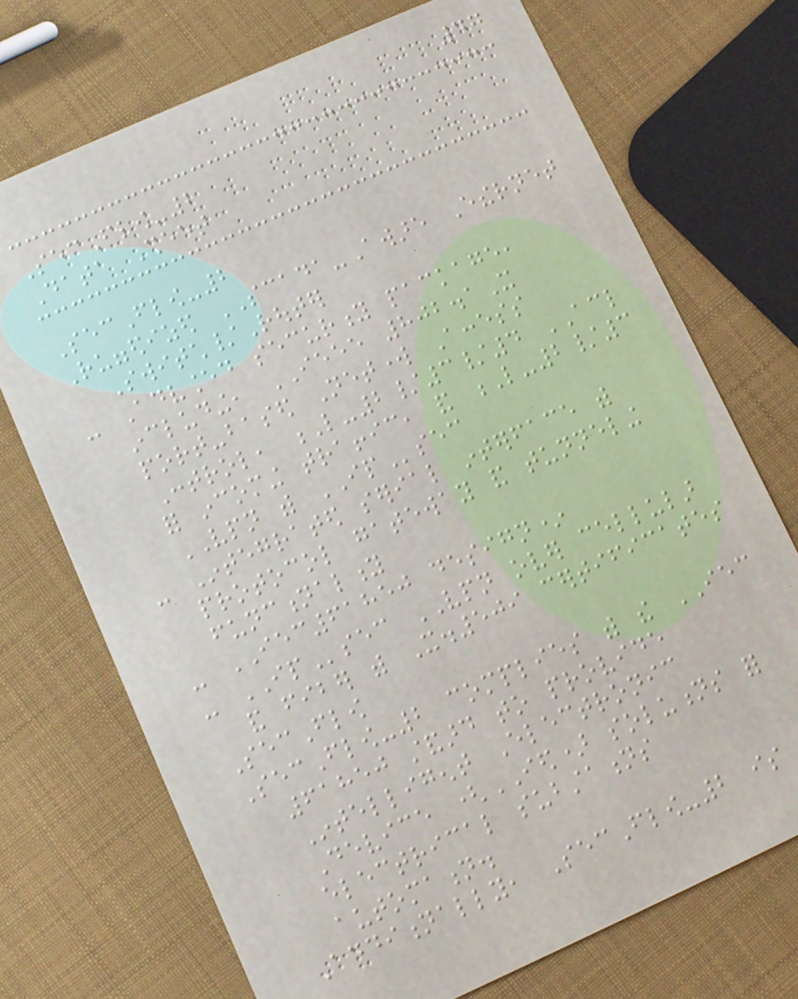47
SecFlow-2
Data Sheet
SecFlow-2
Ruggedized SCADA-Aware Ethernet
Switch/Router
- Advanced security package,
including, IEEE 802.1X
port-based Network Access
Control, L-2/3/4 ACL
for incoming traffic, and L-2/3
VPN with IPsec
- Integrated serial interface with
protocol gateway and tunneling
functionality
- IEC61850 design*
- IPsec VPN over cellular
and fiber with X.509 certificates
SecFlow
SecFlow-2 complies with the IEC
61850 standard to provide
Intelligent Electronic
Device (IED) solutions for
electrical substations
automation.
Additionally, SecFlow-2 is
